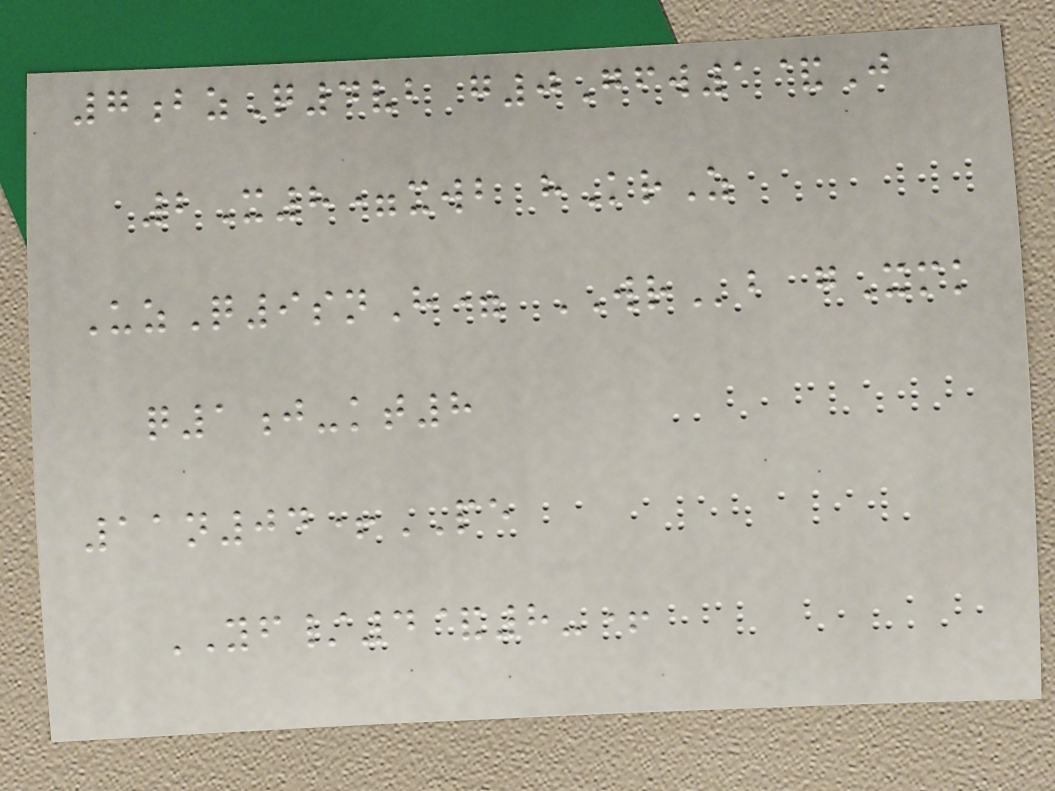7bzQ4vb g0Gfw1&J
2X8=xwb hKrZ
UzQ9snH= WRb gXmk
q1j-kt8
11n04+PE
YF/4&8-+
